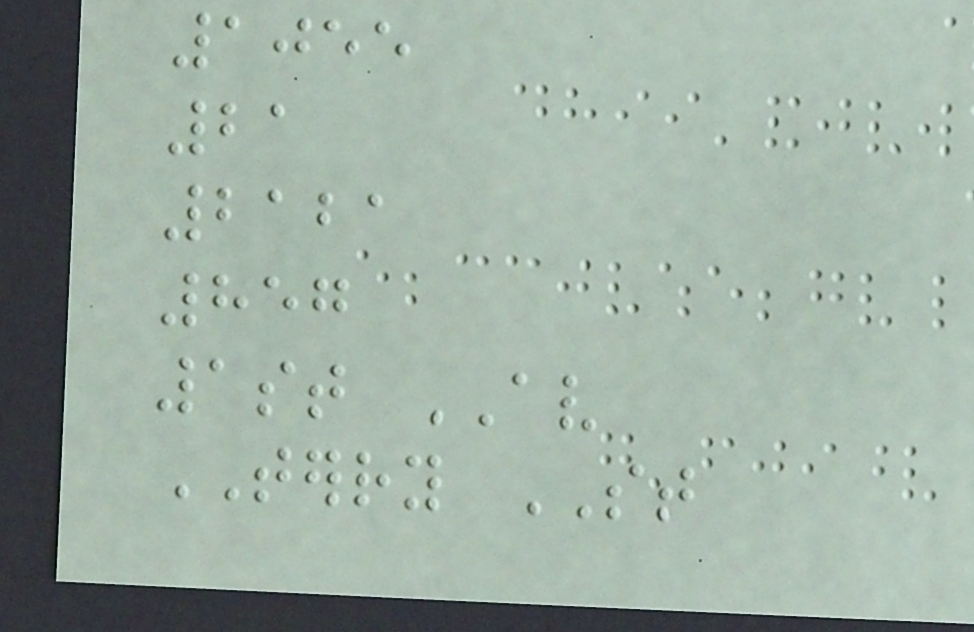1055
21
2121
857
1st AV
TERRY ST
